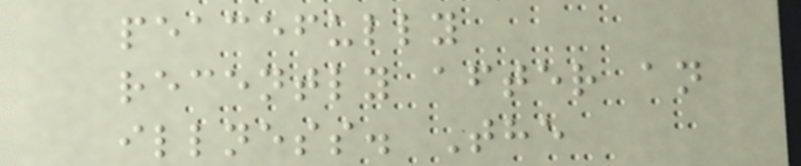peacefully
recently after an
illness. The
